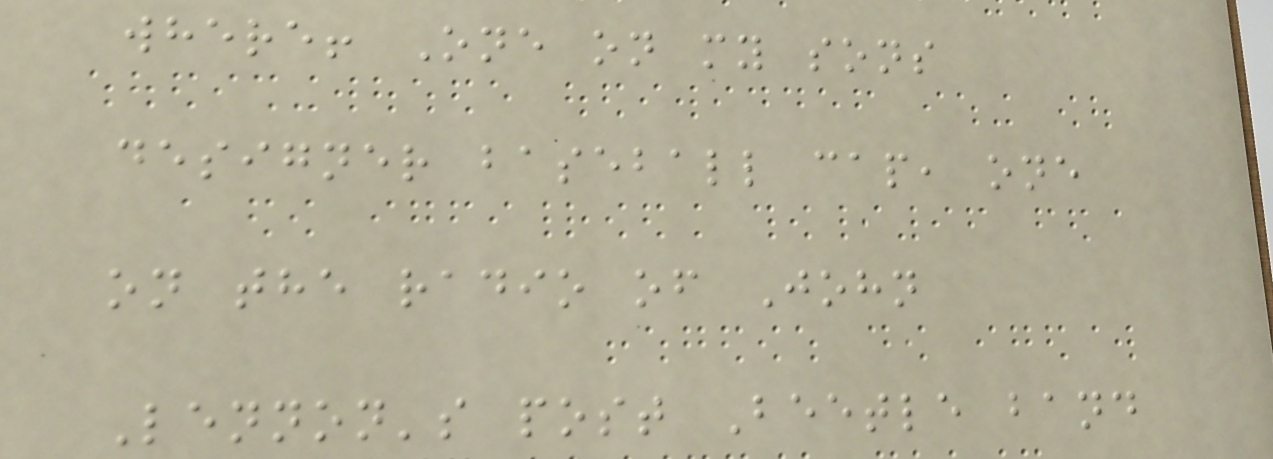where! One on my sons
designer baseball cap, one
on the radio of John
Lennon's post Beetle band
